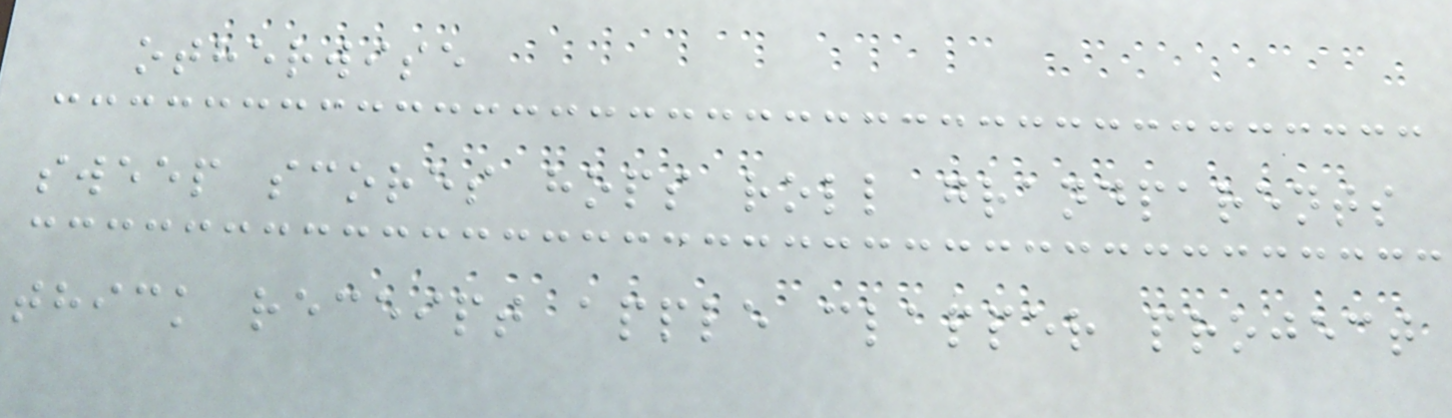otherwise
sweep scores hops roll grandparents
thick receipt apple clapper project
